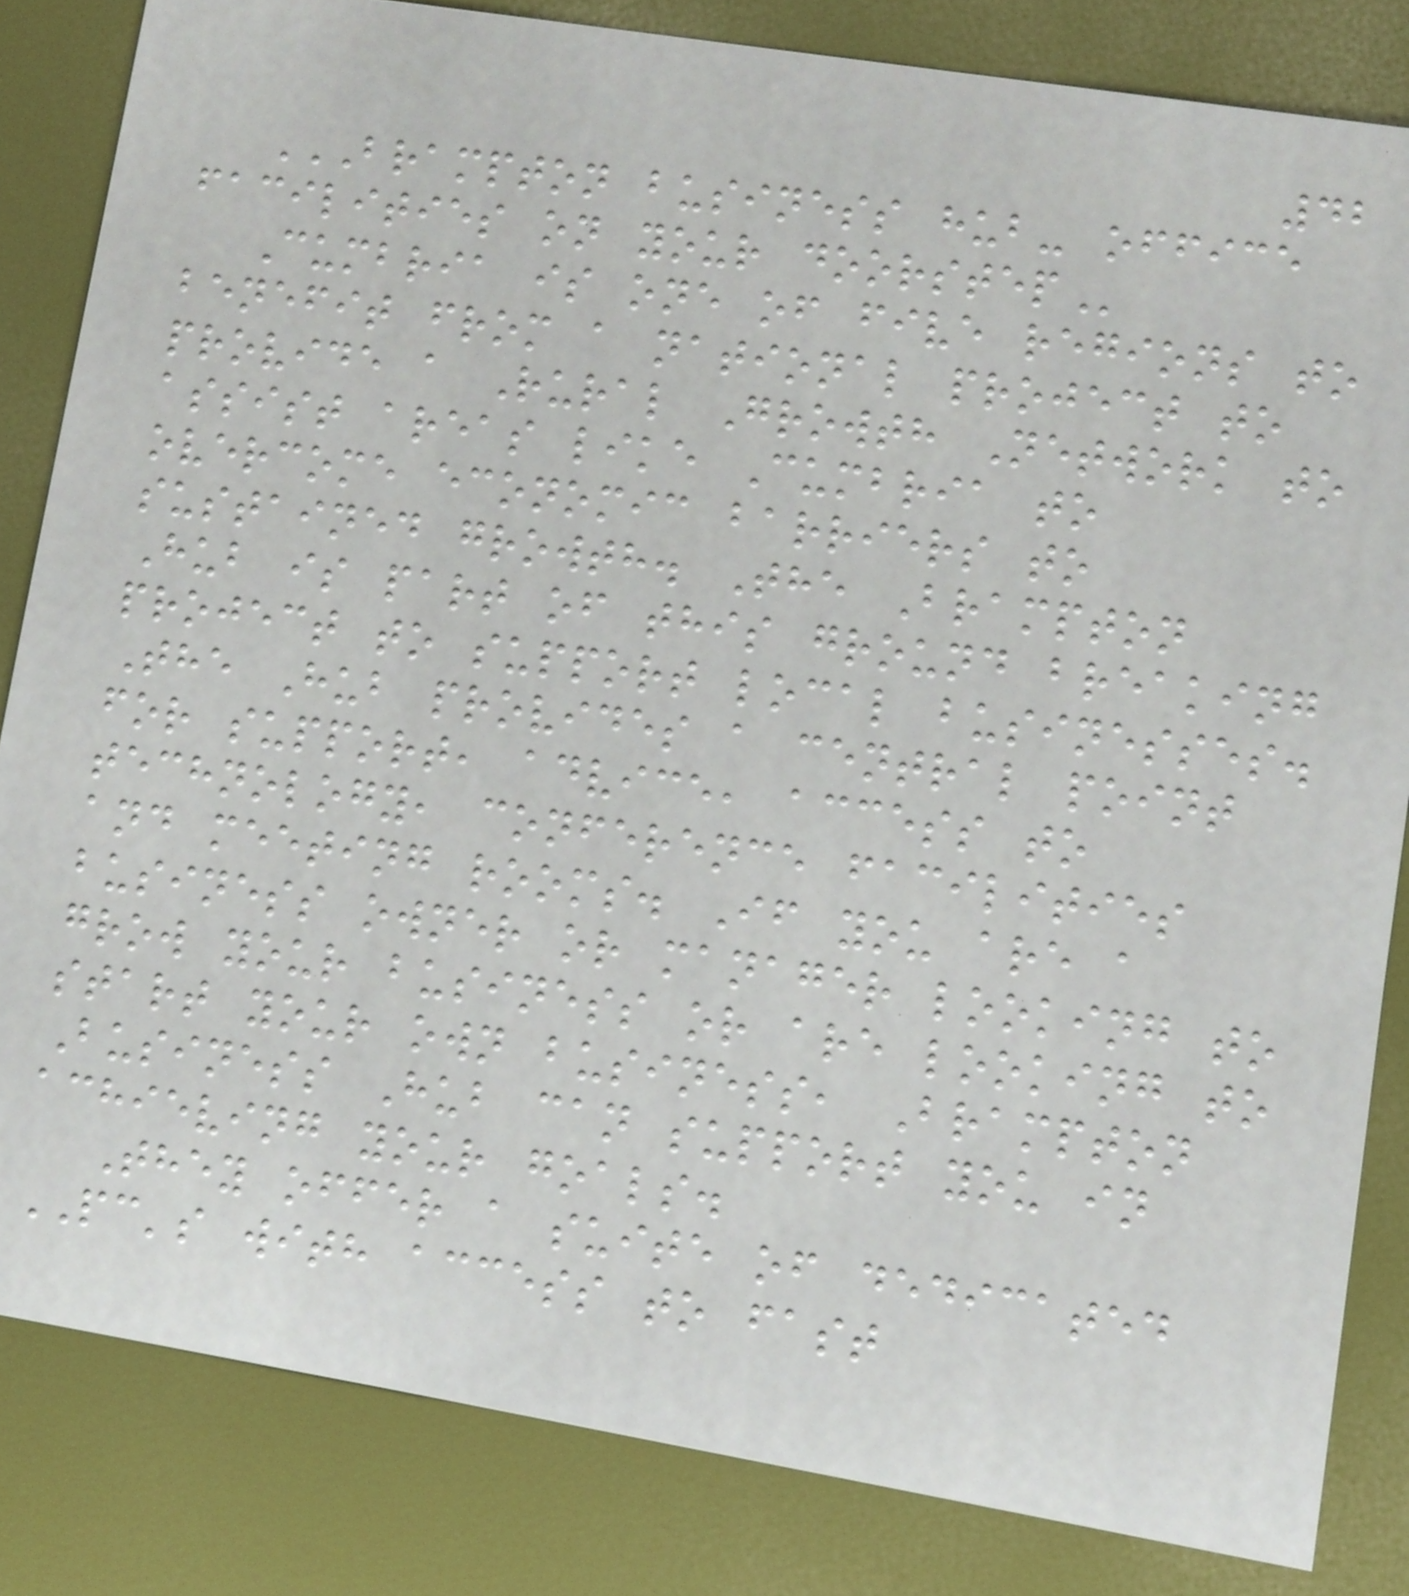42
BRAMPTON BUSINESS HUB- OFFICE
FACILITIES ON YOUR DOORSTEP
Cumbria is one of five regions to
benefit from a national project to
provide a Rural Growth Network to
assist areas like Cumbria to
overcome economic barriers to
sustained growth. The Brampton
Hub is part of this ground breaking
project to support local businesses.
The Hub provides a central point
for support, advice, access to
technology, conference facilities
and meeting rooms. If you are a
business owner or manager looking to
grow your business or are looking to
start your own business, Brampton
Business Hub can support you in
achieving your goals.
They offer a suite of dedicated
PC's with access to fast
